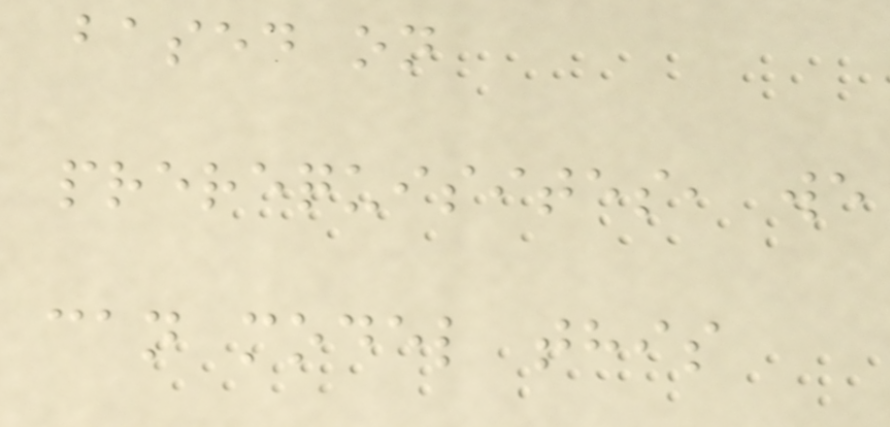based on
prerequisites, we
can model this
